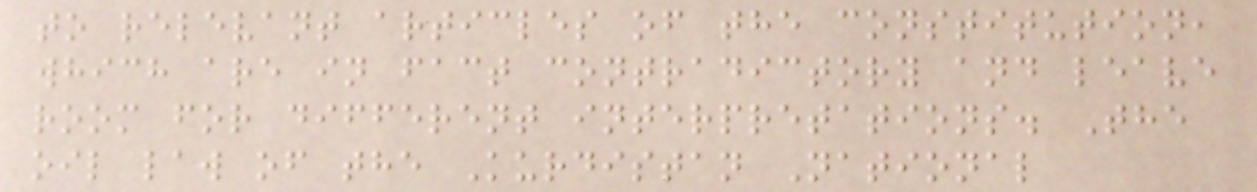to relevant articles of the constitution,
which are in fact contradictory and leave
room for different interpretations. The
oil law of the Kurdistan National
